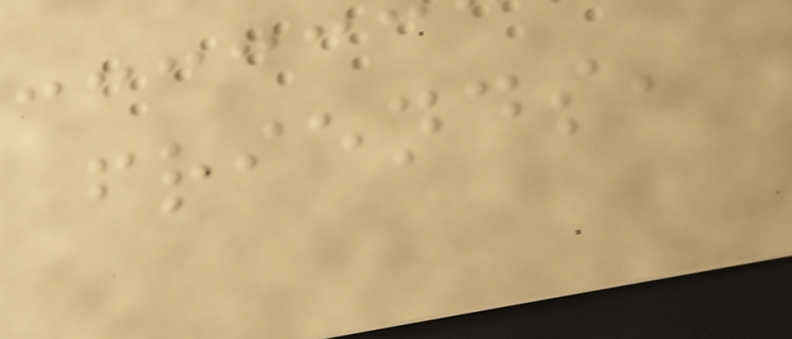friends,
